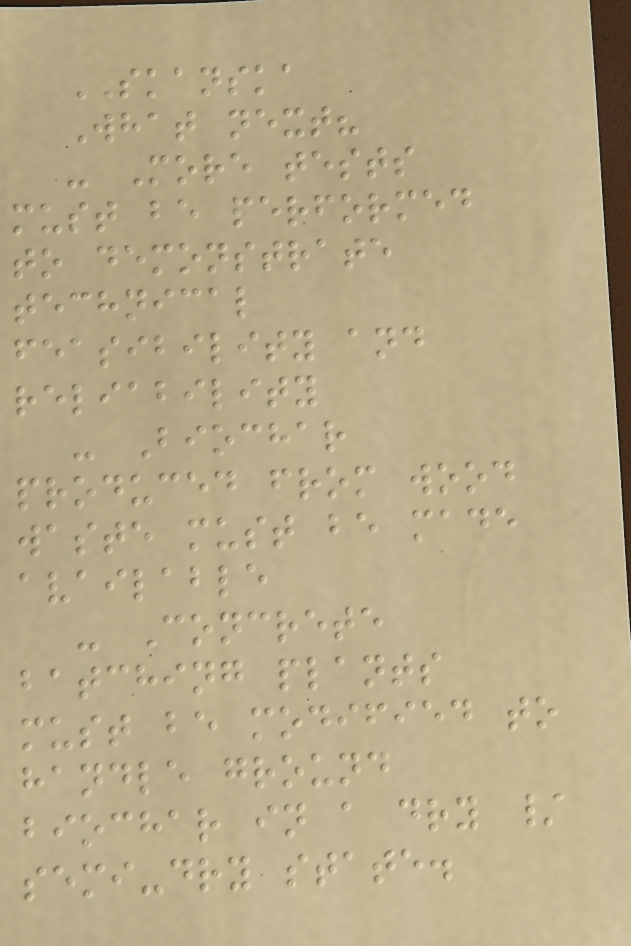SKANSKA
What next?
- More tests
must be performed
to demonstrate
technical
feasibility and
reliability
- Biochar
produced from wood
waste must be made
available
- Concrete
batching plants
must be modified to
handle ground
biochar in a dry /
semi-dry state.
